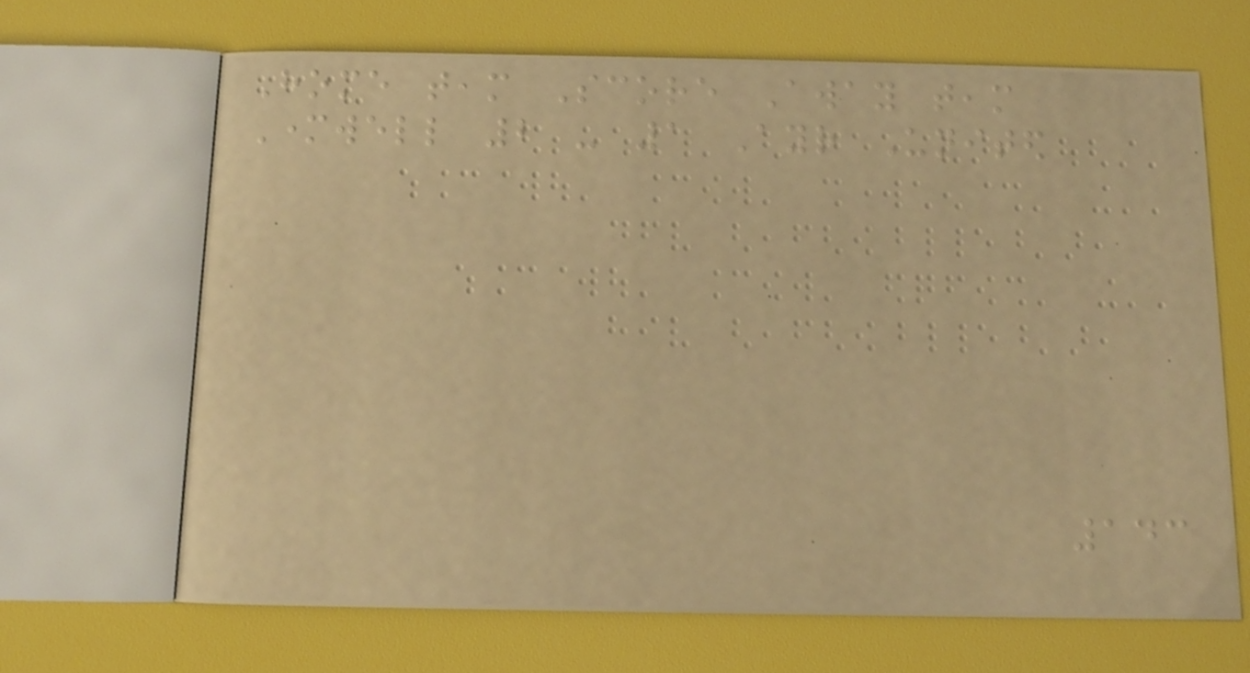Home team Score Away team
Motherwell 2 - 1 Ayr United
143
